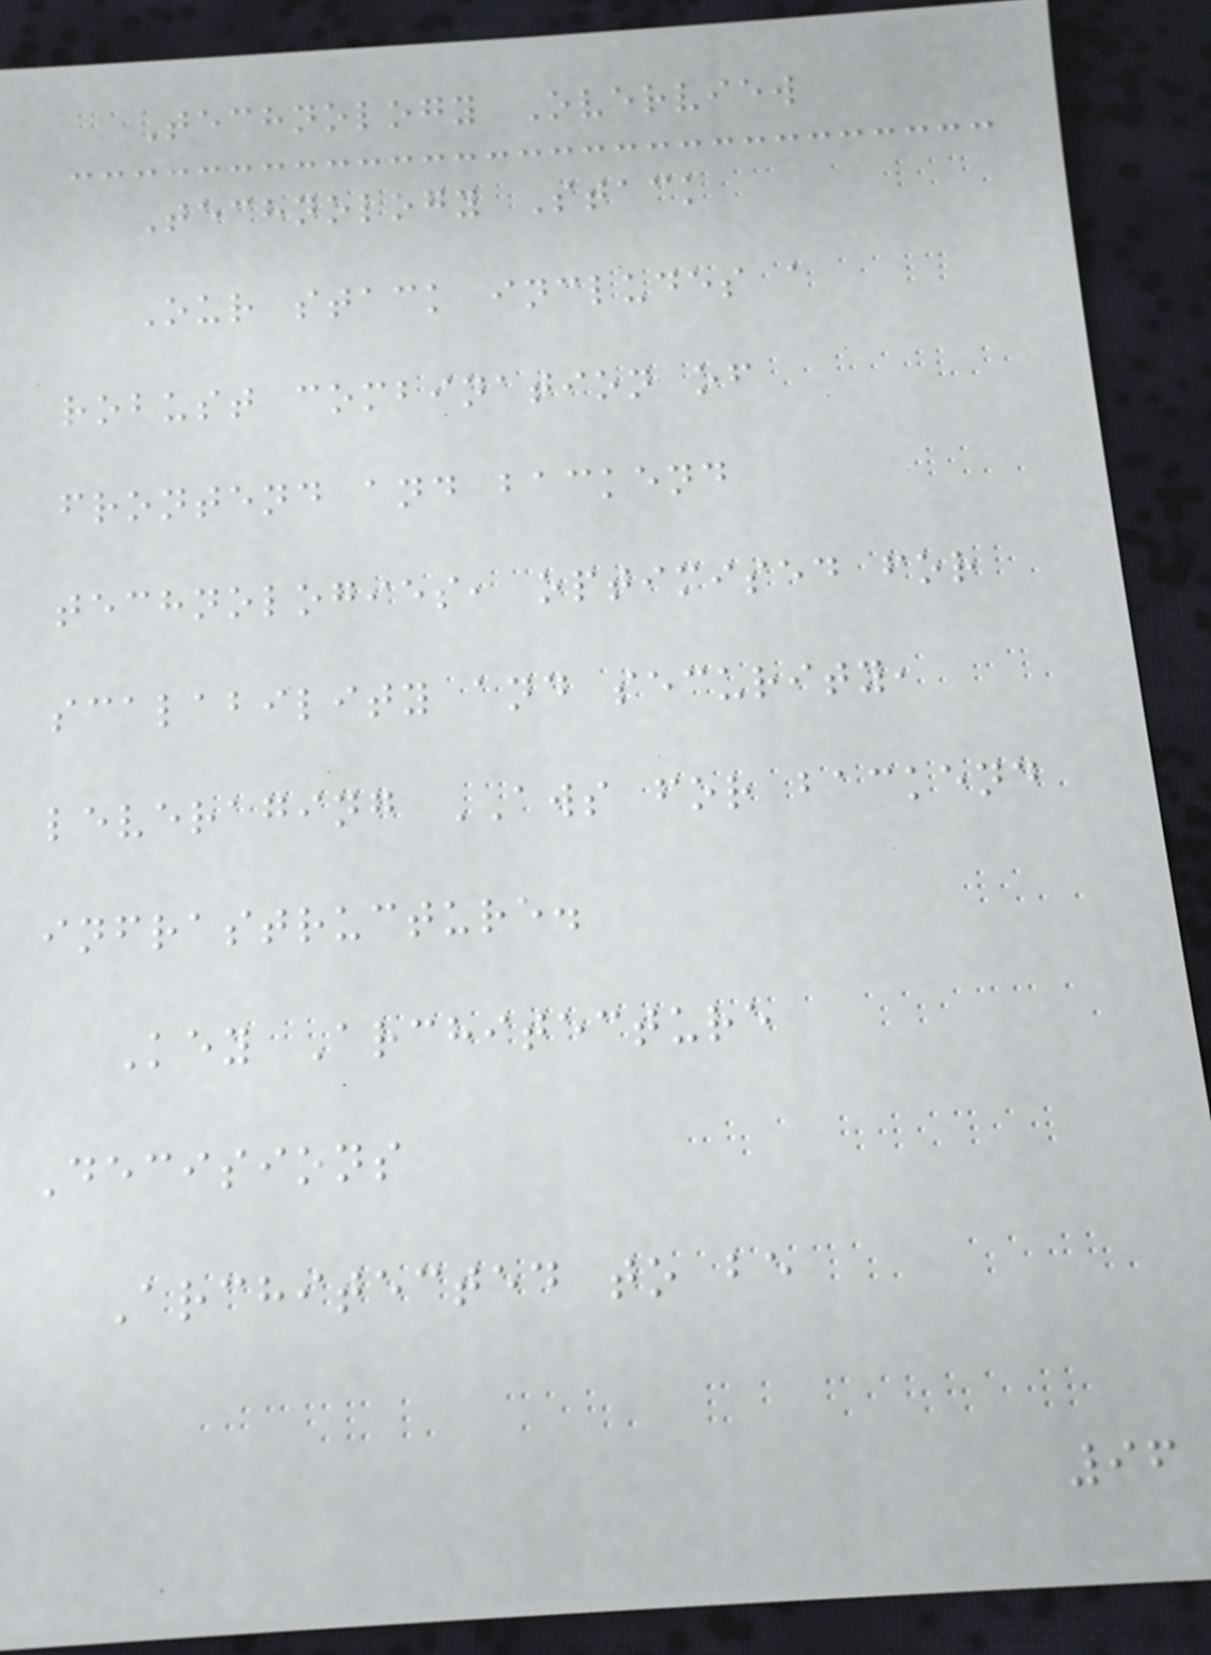Technology Overview
Technology Stack
Our stack includes a
robust combination of
frontend and backend
technologies, optimised for
scalability and security,
leveraging AWS for backend
infrastructure.
Key Architecture
Decisions
Architected to be
96
